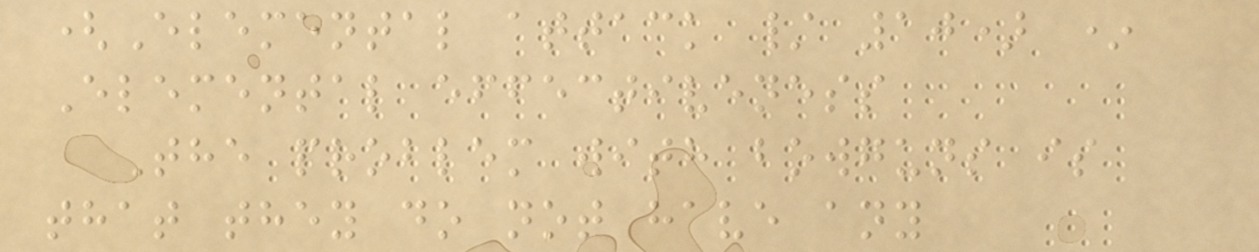(Elemental attack / 10) *
Elemental effectiveness
The problem with bowguns is
that they do not have any
